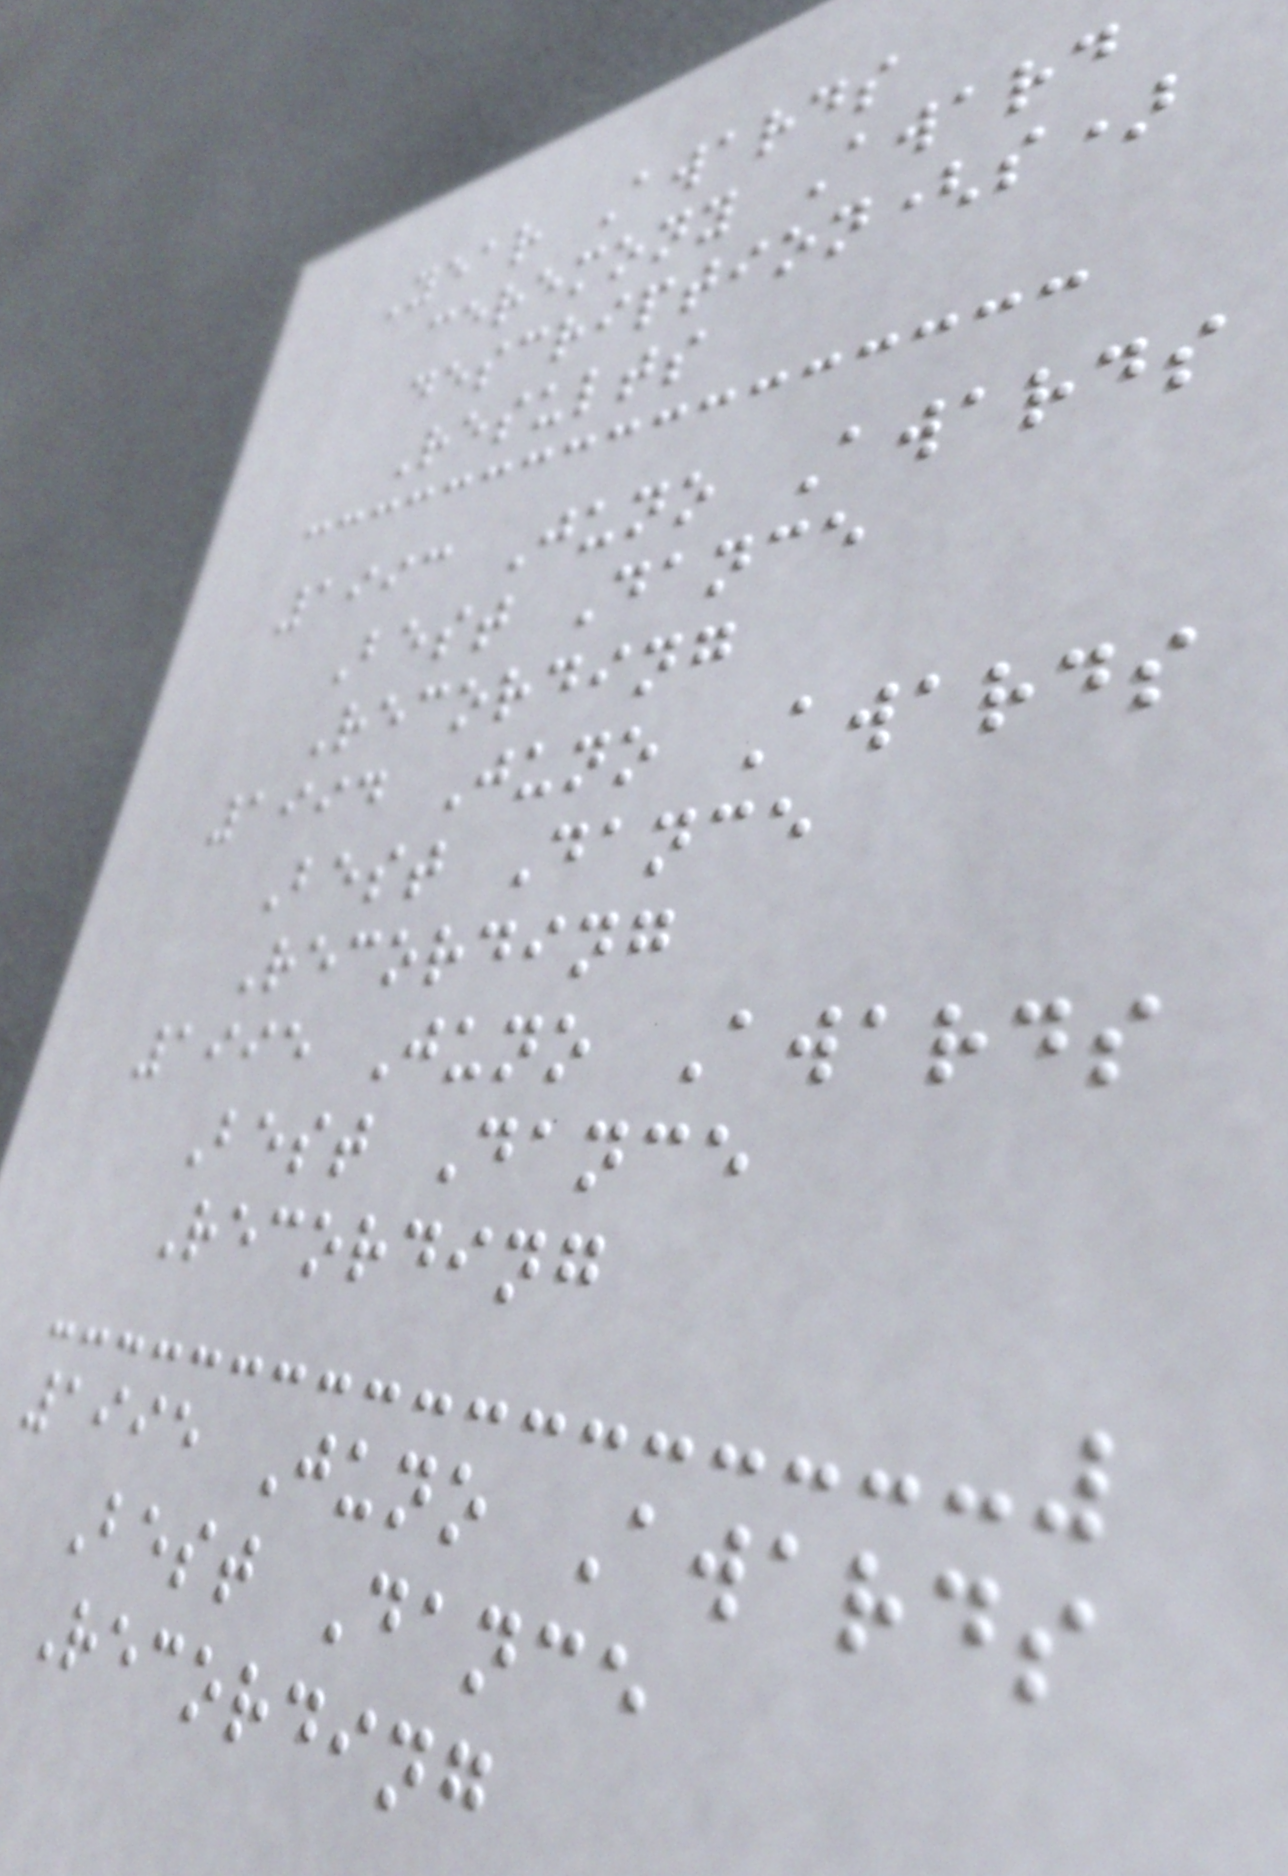Year Awards
ceremony Award
description(s)
Results
1993 Juno Awards
Best Dance
Recording
1994 Juno Awards
Best Dance
Recording
1995 Juno Awards
Best Dance
Recording
1995 Juno Awards
Best Dance
Recording
